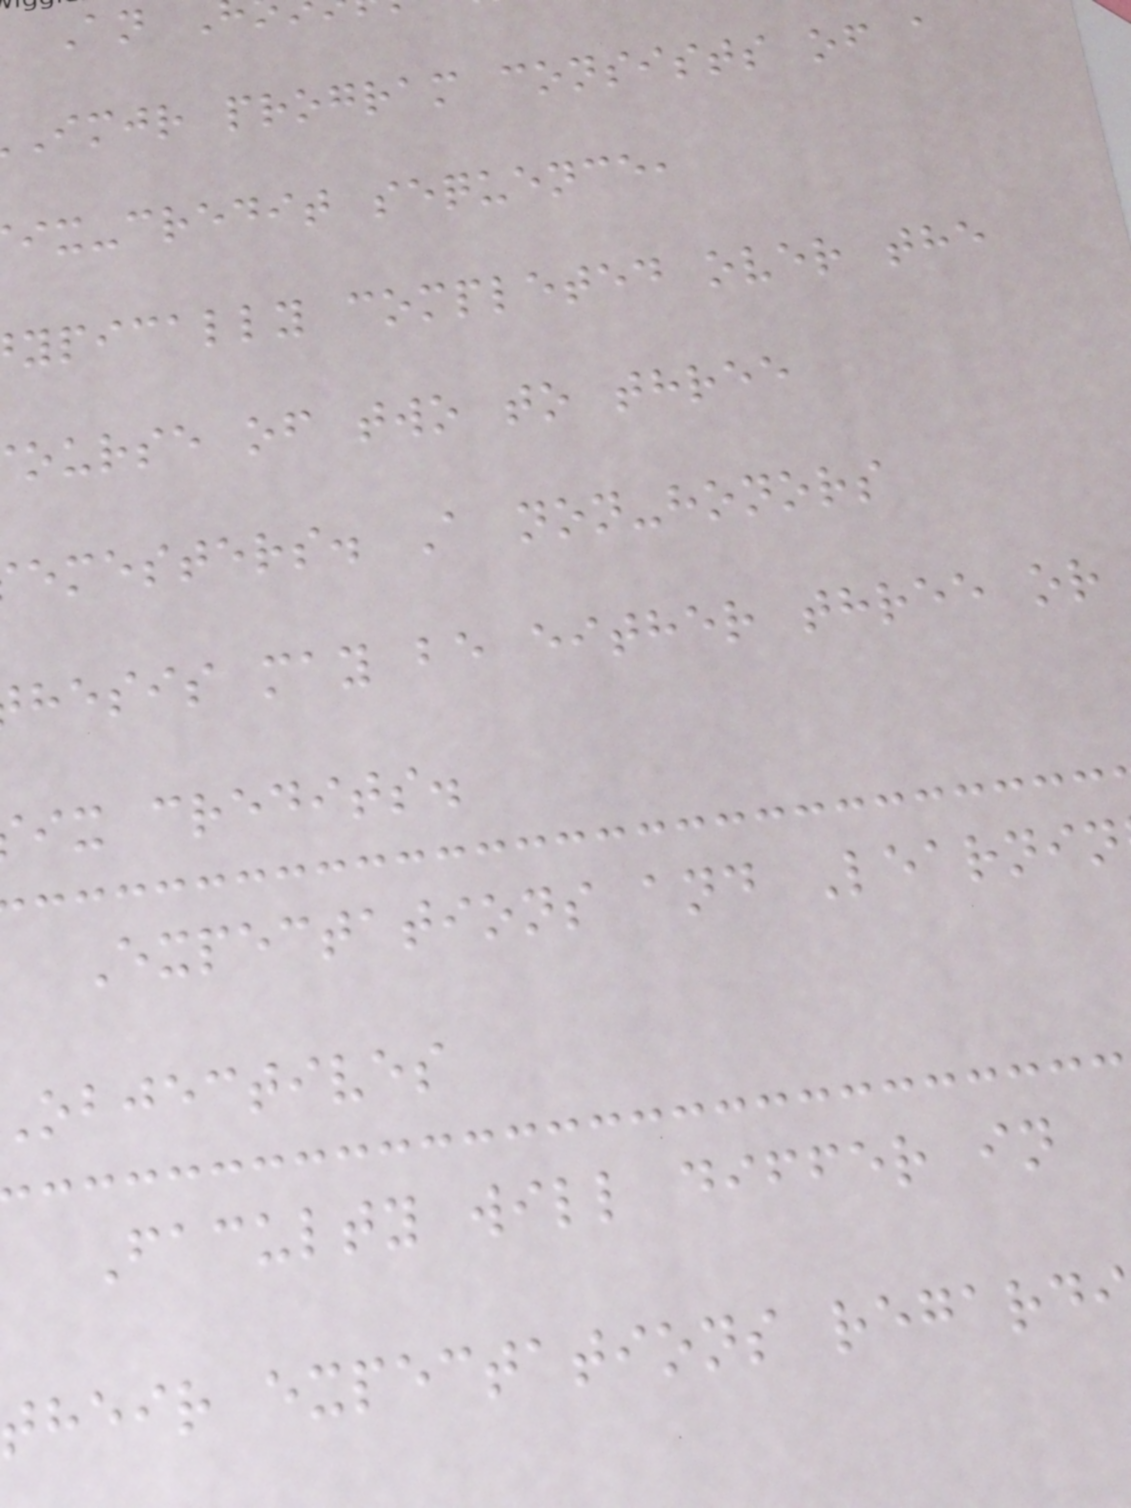imjr program consists of a
ix-credit sequence,
ypically completed over the
ourse of two to three
emesters. A non-honors
hesis may be either three or
ix credits.
Expectations and Learnin
objectives
Faculty will differ in
their expectations regard
